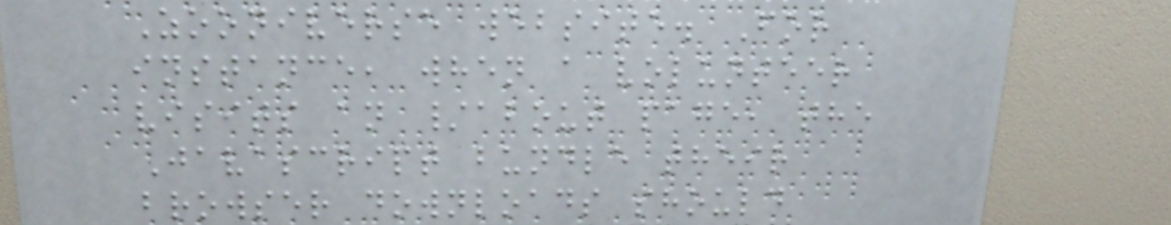Zooniverse website. For
instance, when a volunteer
visits an /about page, the
Javascript bundle their
browser downloads should
